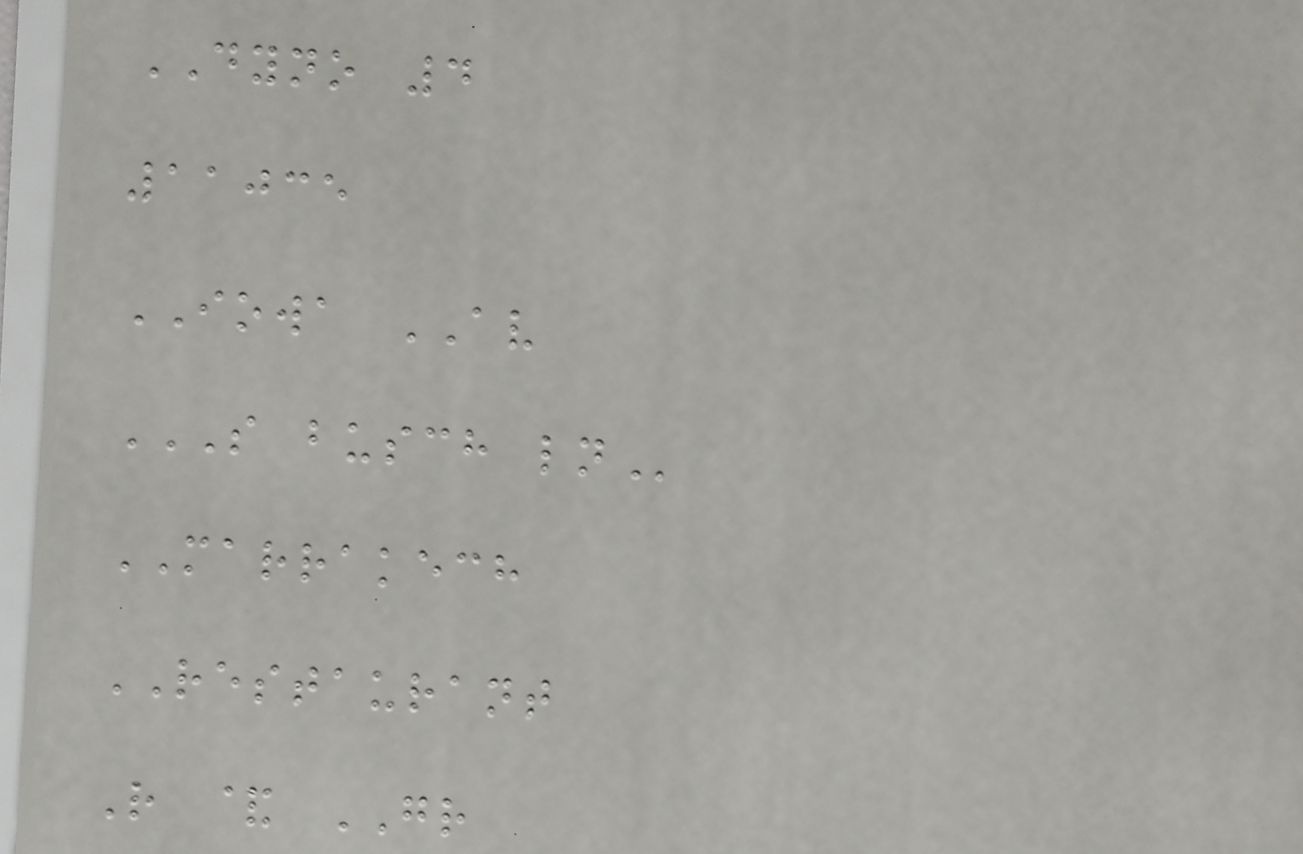DYNO 4
11035
IOWA AV
S BUSCH LN
MARRAKECH
RESTAURANT
R & GR
